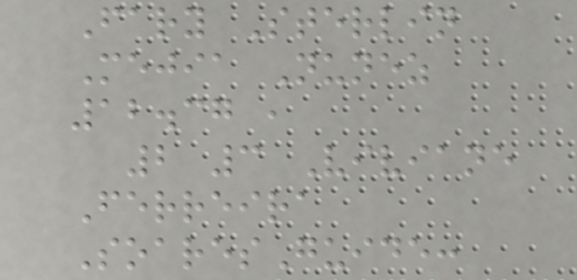Fary Sterlin
Mejia Nunez
12.37 ,
2 3 Viviane
Ferreira
SoaresGuide:
